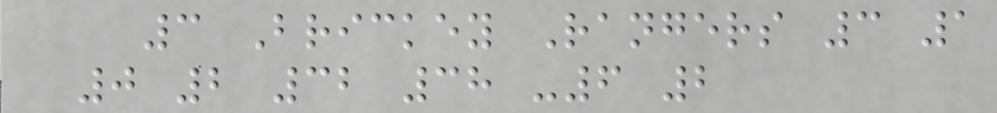3 Brickey Rangers 3 1
0 2 32 38 -6 2
